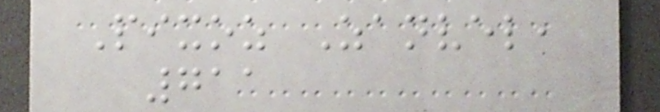Pixoz Zanvel,
711
